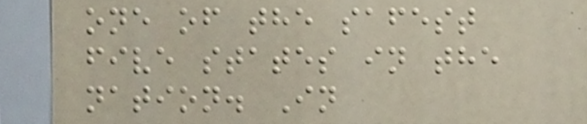one of the safest
five states in the
nation. In
